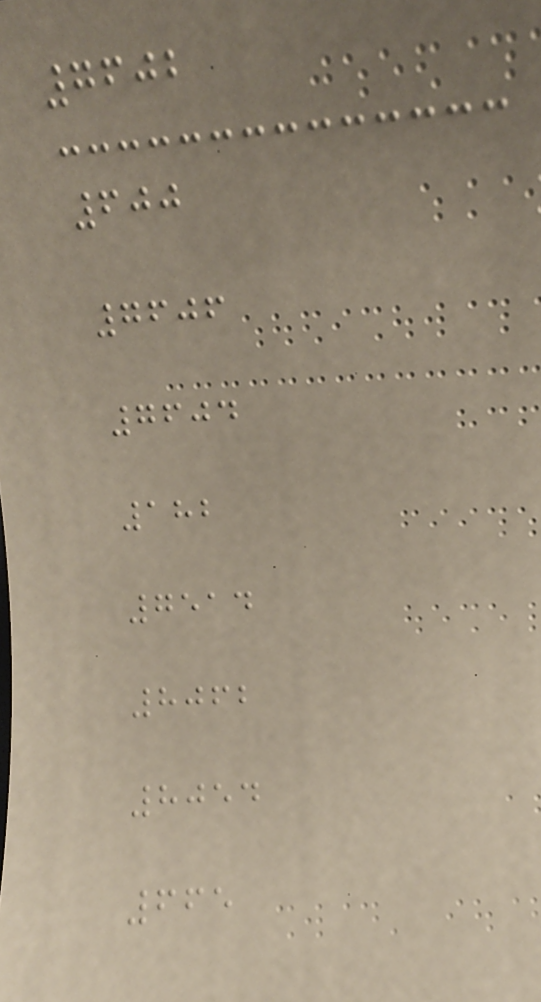7602
600
7606
7604
182
7514
8062
8054
665
